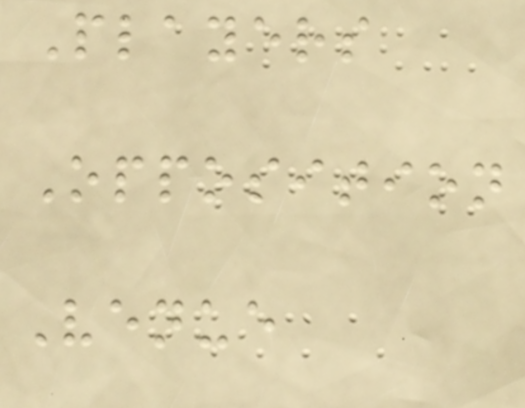Players
Opposition
Venue
